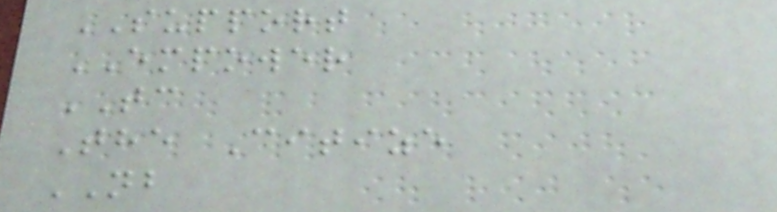SUPPORT
EMPOWER
TC
The Citize
NB
